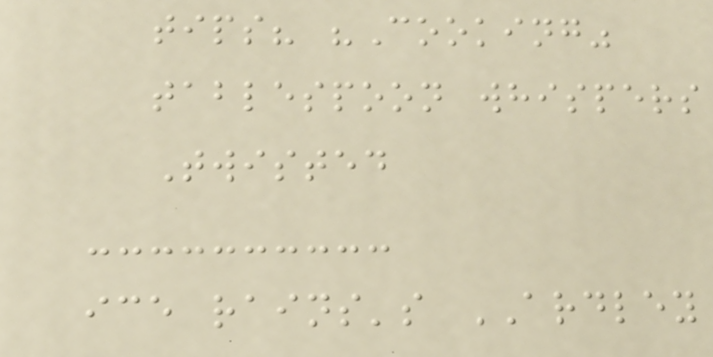tips? "Cooking"
tablespoon whispers
Twisted
ice rains's ARDLEY
